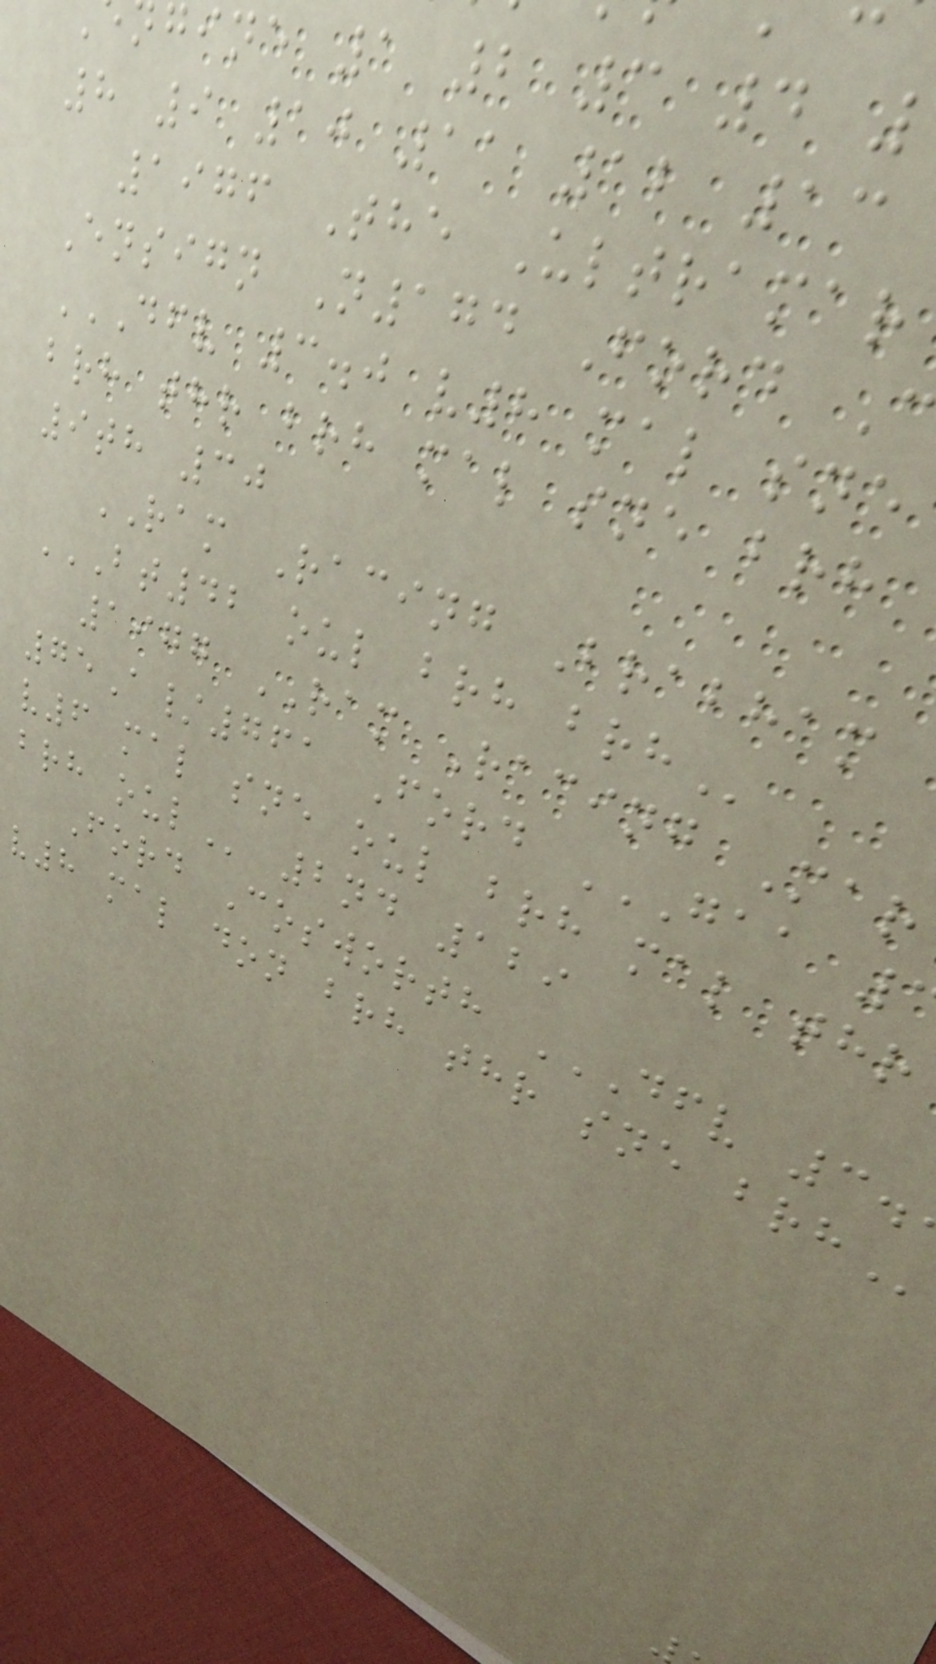gine 1 2 3 4
8 9 10 11 12 13
1976 The Ultramar
Ensign N174 Ford
brh thr brh mal sne brh
9th 30
RAM Racing Brabham
BT42 OUL BRH BRH
1977 RAM Racing Mar
v6 mal sne oul brh mal thr
v8 mal don brh thr sne
